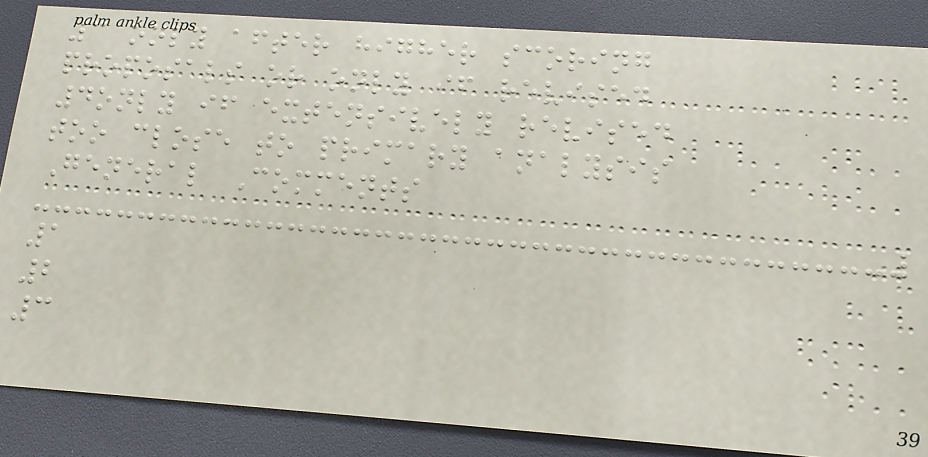3 only after higher scoring
proposals or only if revised
4only if extensively revised
too close to primary analysis
General Comments
1
2
3
